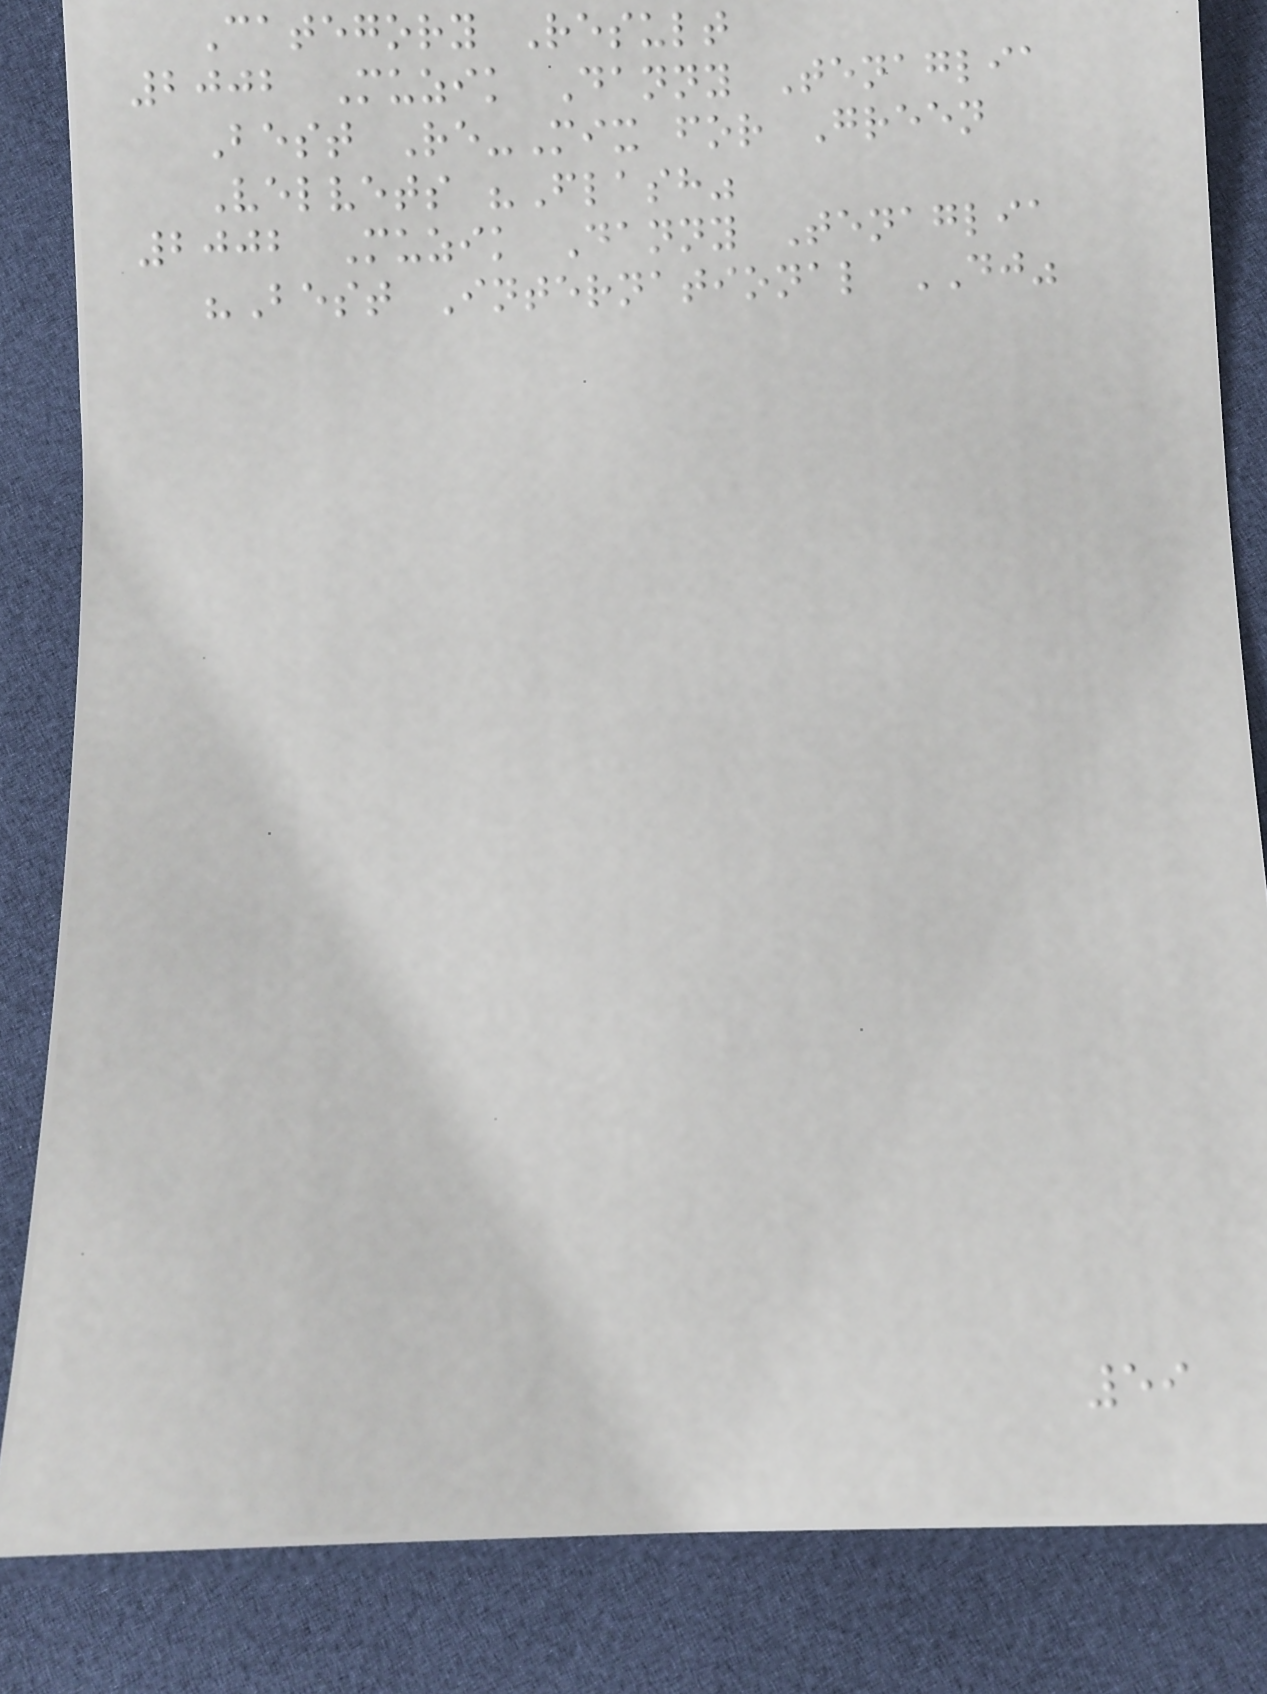Category Result
2002 Muzik Danny Tenaglia
Best Re-Mix for Green
Velvets "Flash"
2002 Muzik Danny Tenaglia
"Best International DJ"
59
